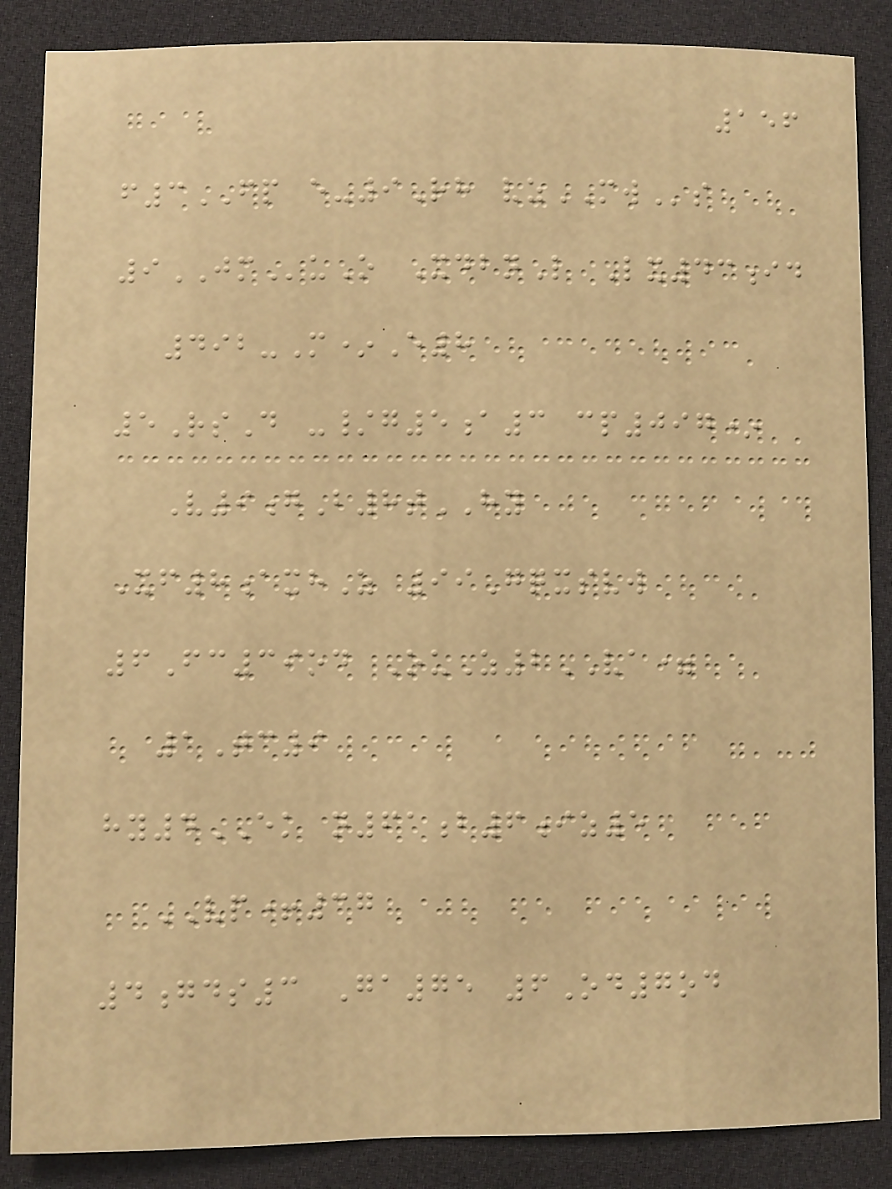156
f3FP e-9Rh vzMWs
9JMuO XdbnL Lx43id
492-M*E8
5RsD -/g5a3 cp097*
V9gB8tHY
Xf8axhZ 99Gqxsvw
6Fc39od OuZ2VA=
1Tc9
hy4EK n61b6iz5
VP+37
4gds3 Ga75 6Od7od
